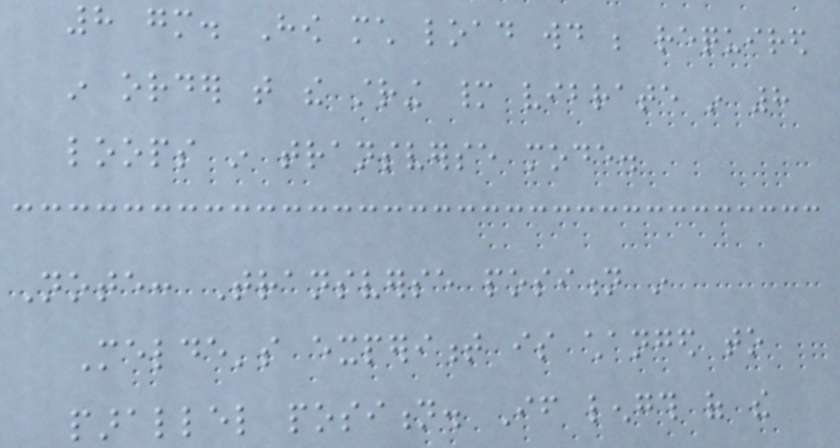8 gm. How much load would be required
in order that the string many vibrate in 8
loops in transverse mode.
Note: Transverse position in
Melde's experiment is changed to
parallel position. If length of the
